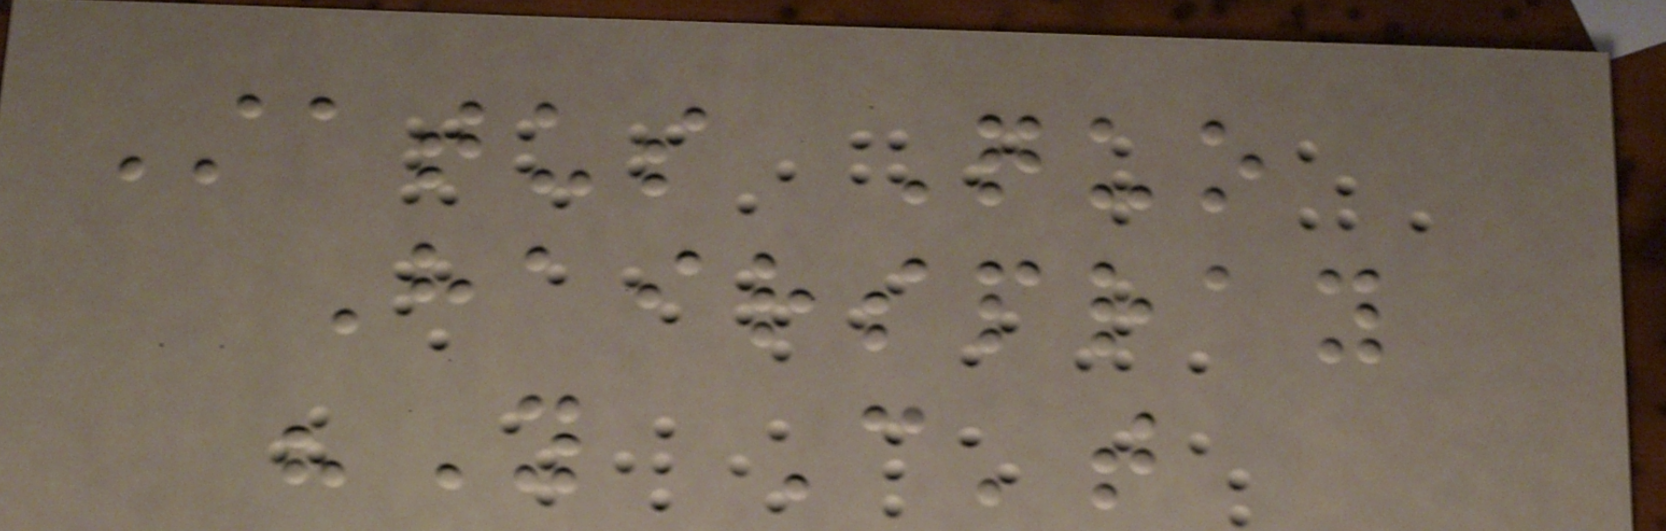Status Quo
Hairspray
"You Can't
